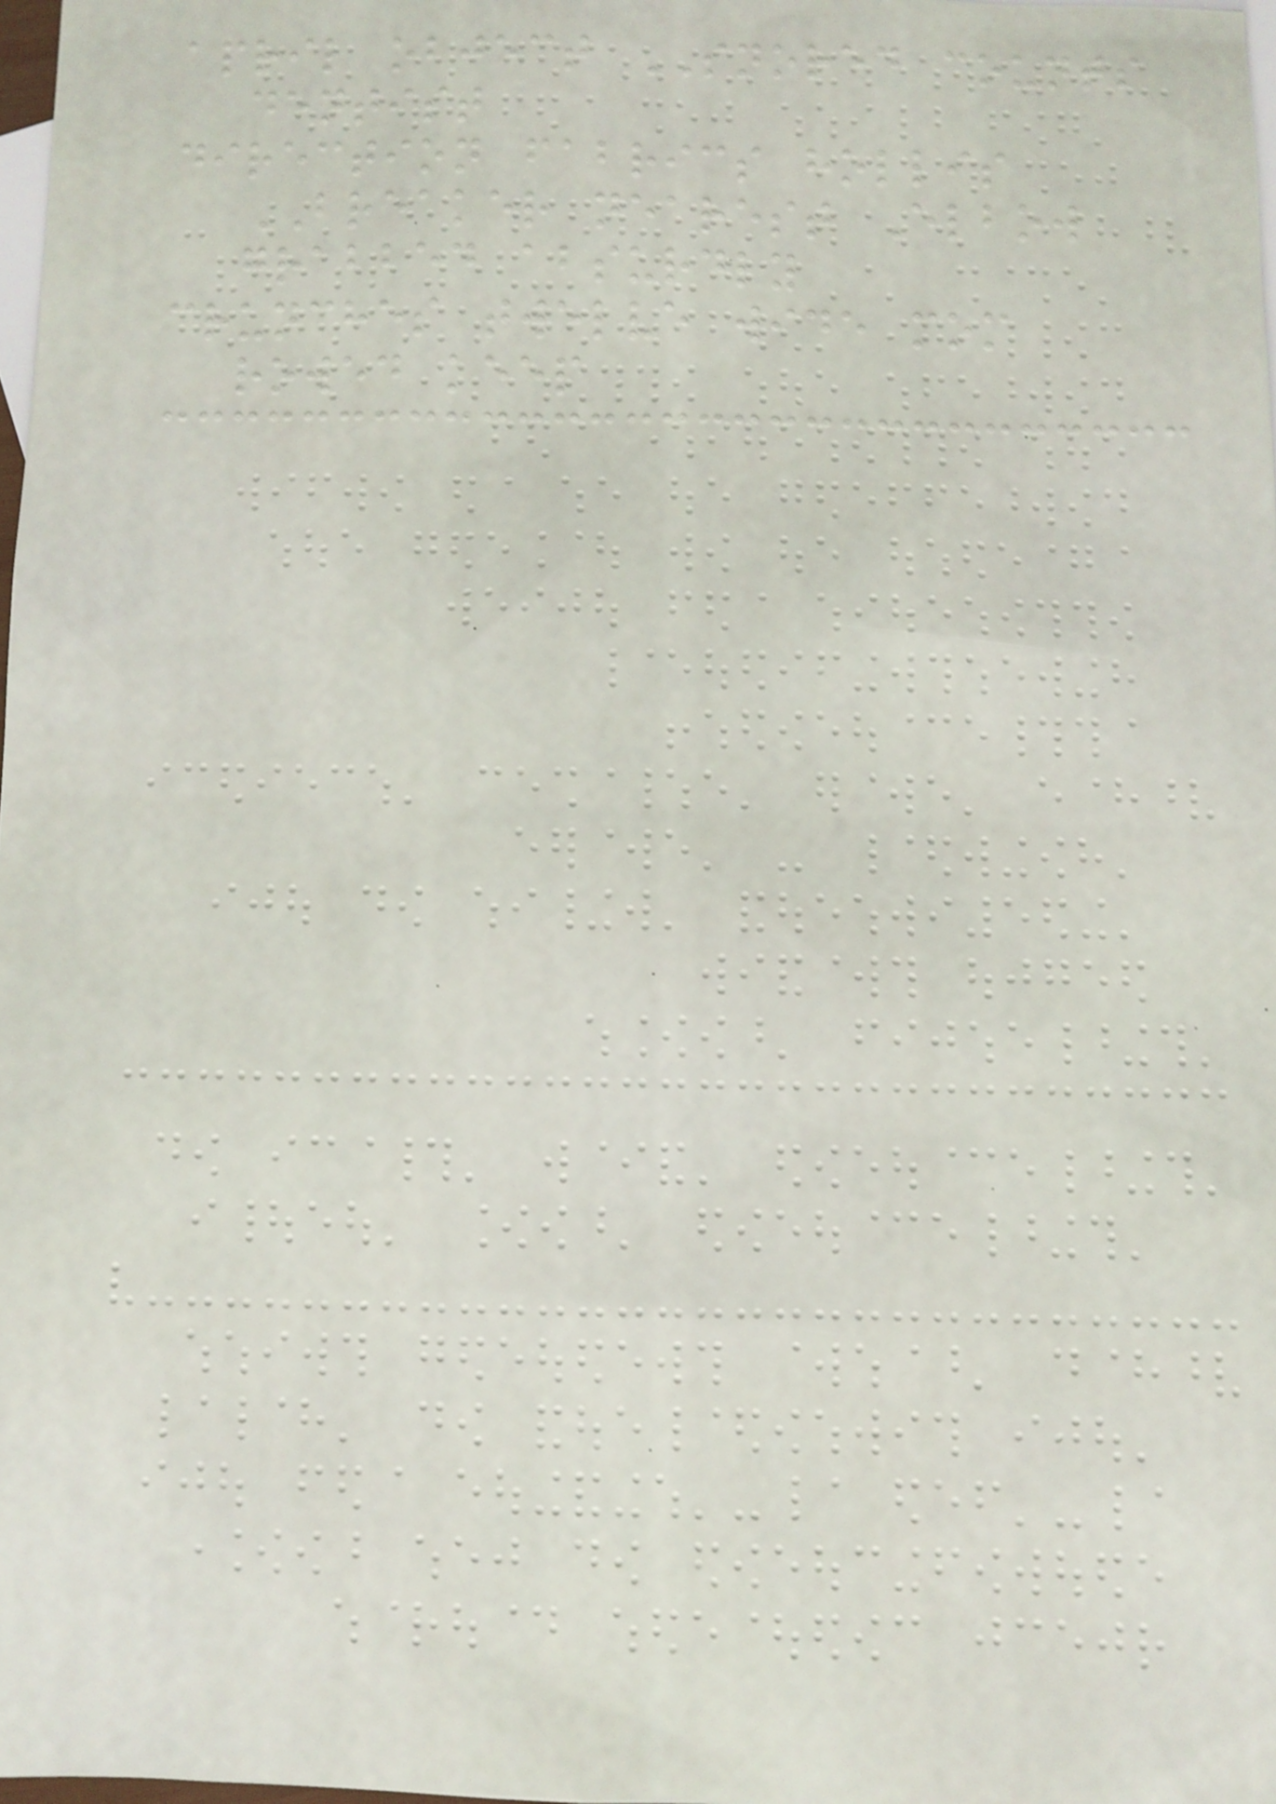april object SNORED counts
dentist
direction fabrics hollis
BREAKER nearest Elbow
grabbed absurdly
crunches twelve wide mom
rowed keep
